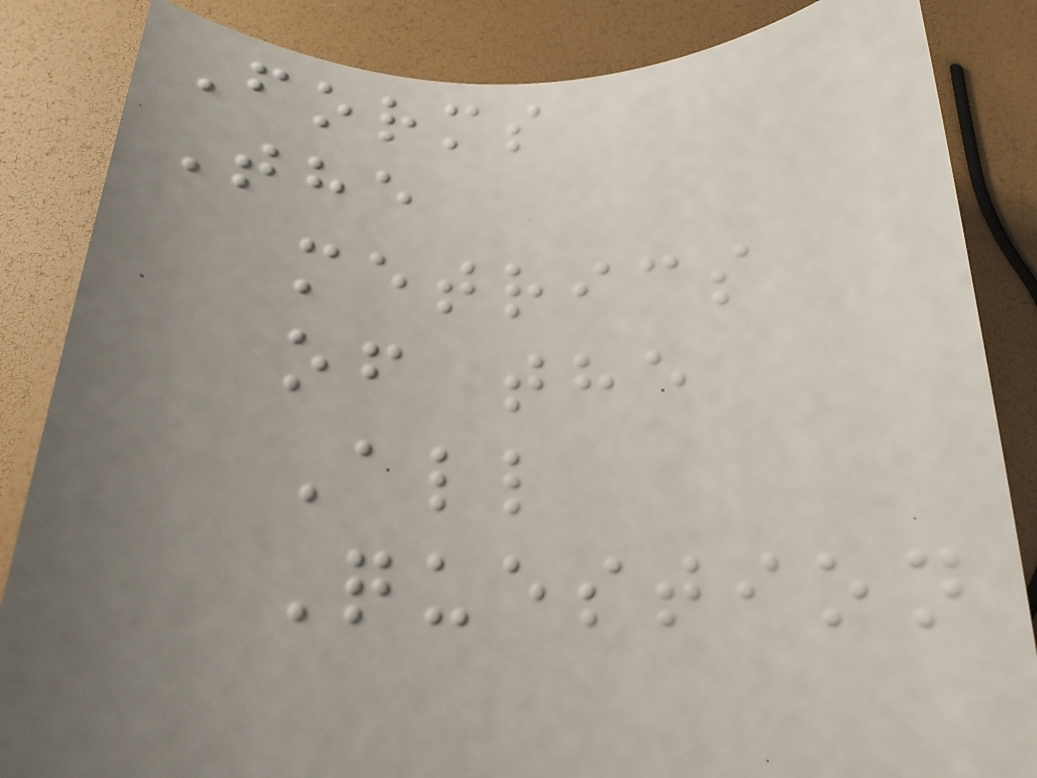Forms
The
metrics
of the
All
Question
